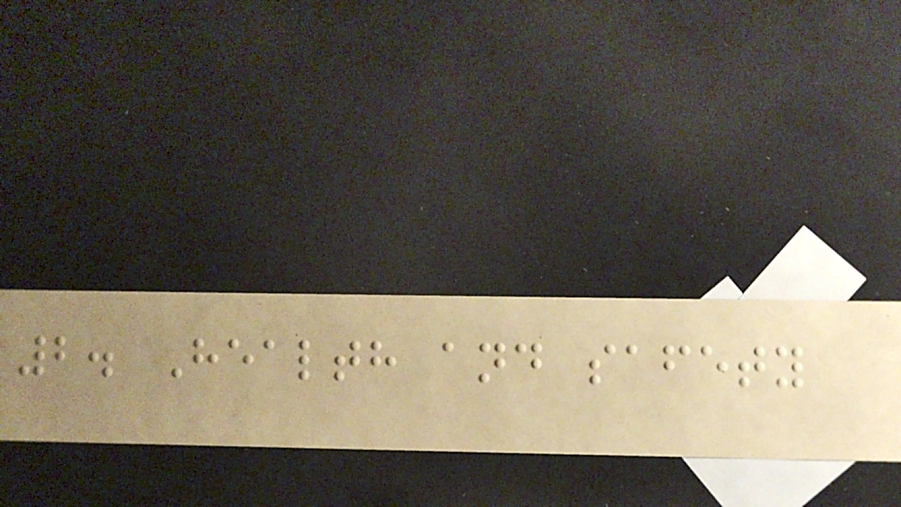2. Health and safety
